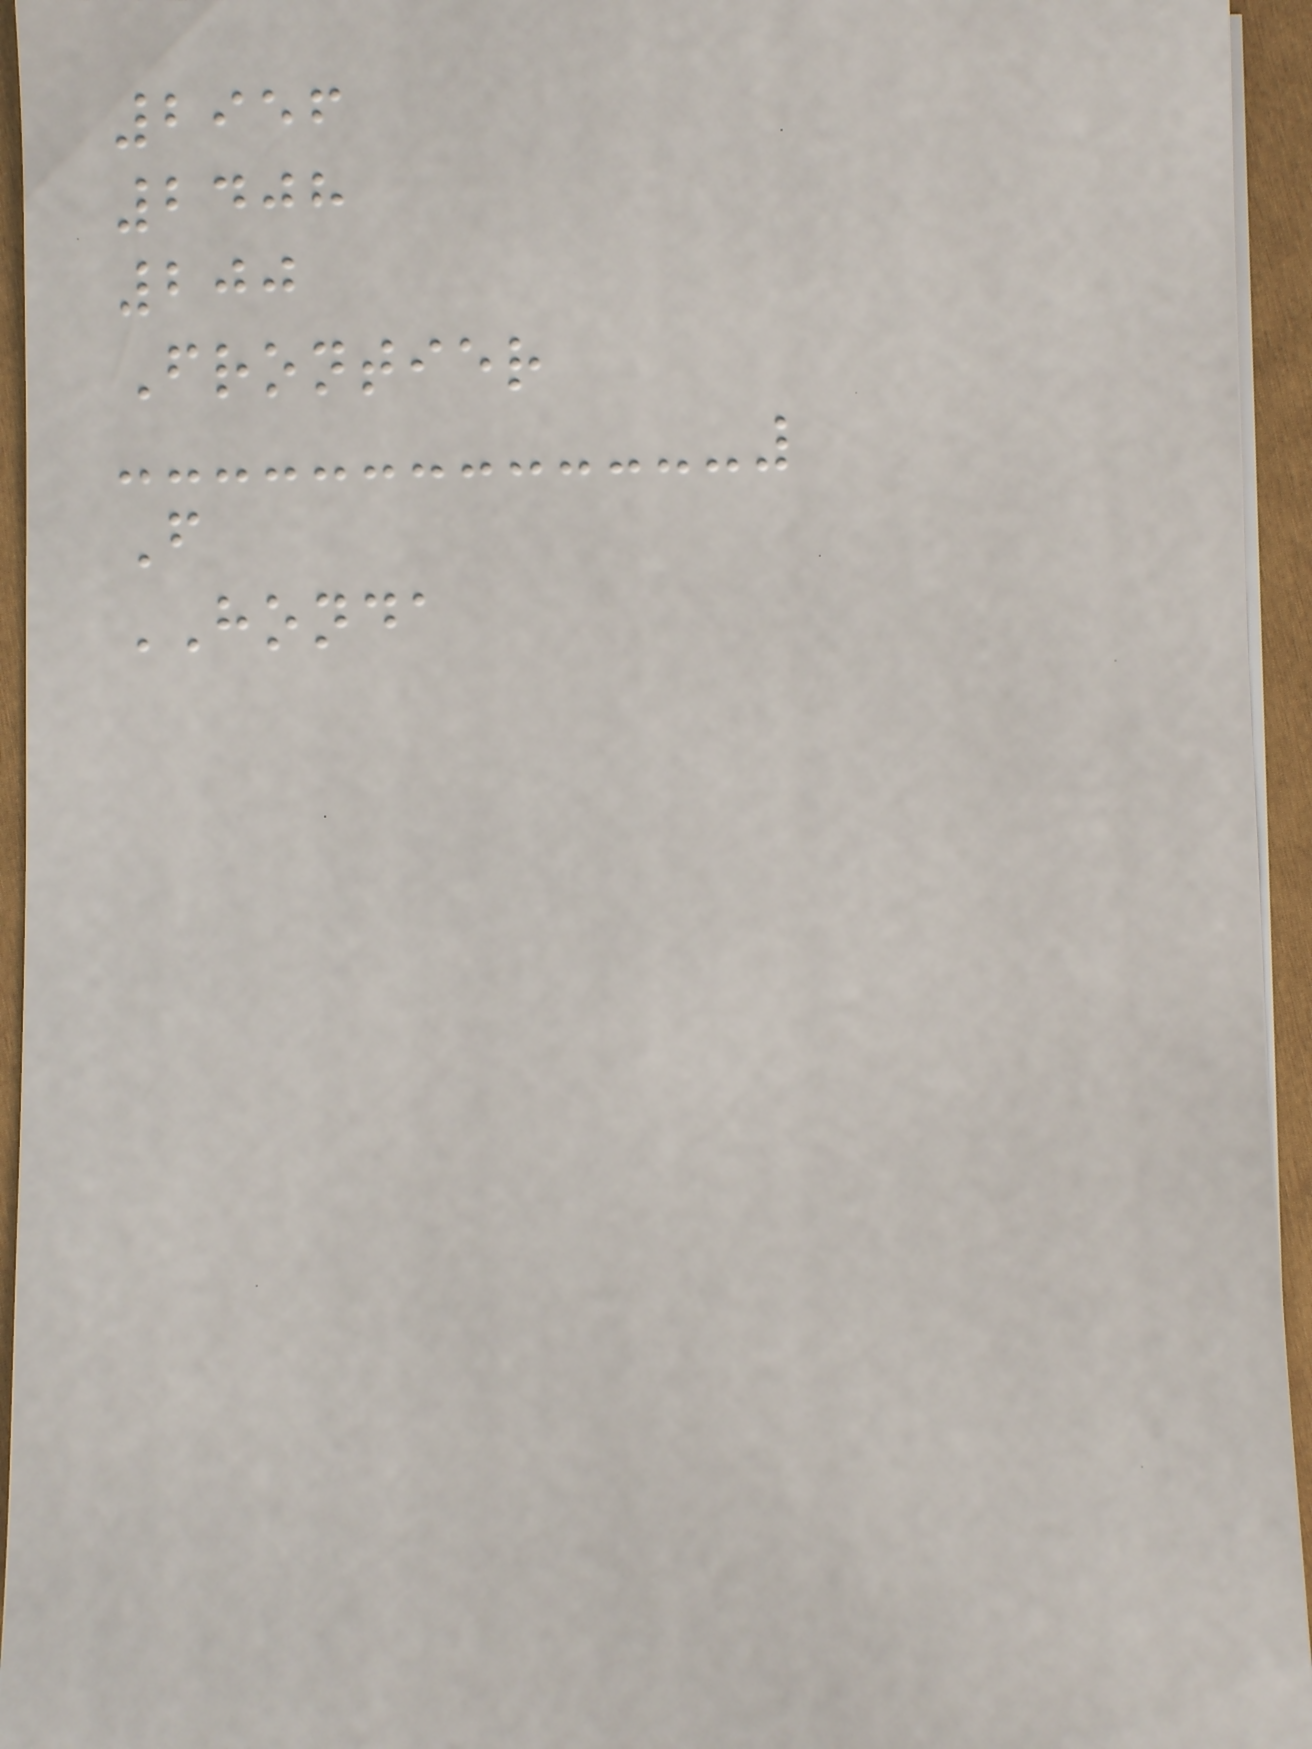2956
2408
200
Frontier
F
HONDA
